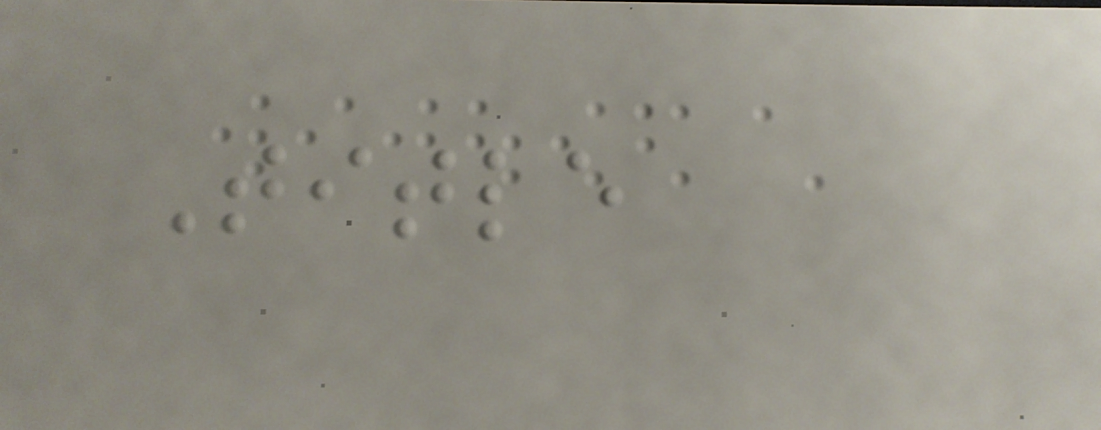Title
